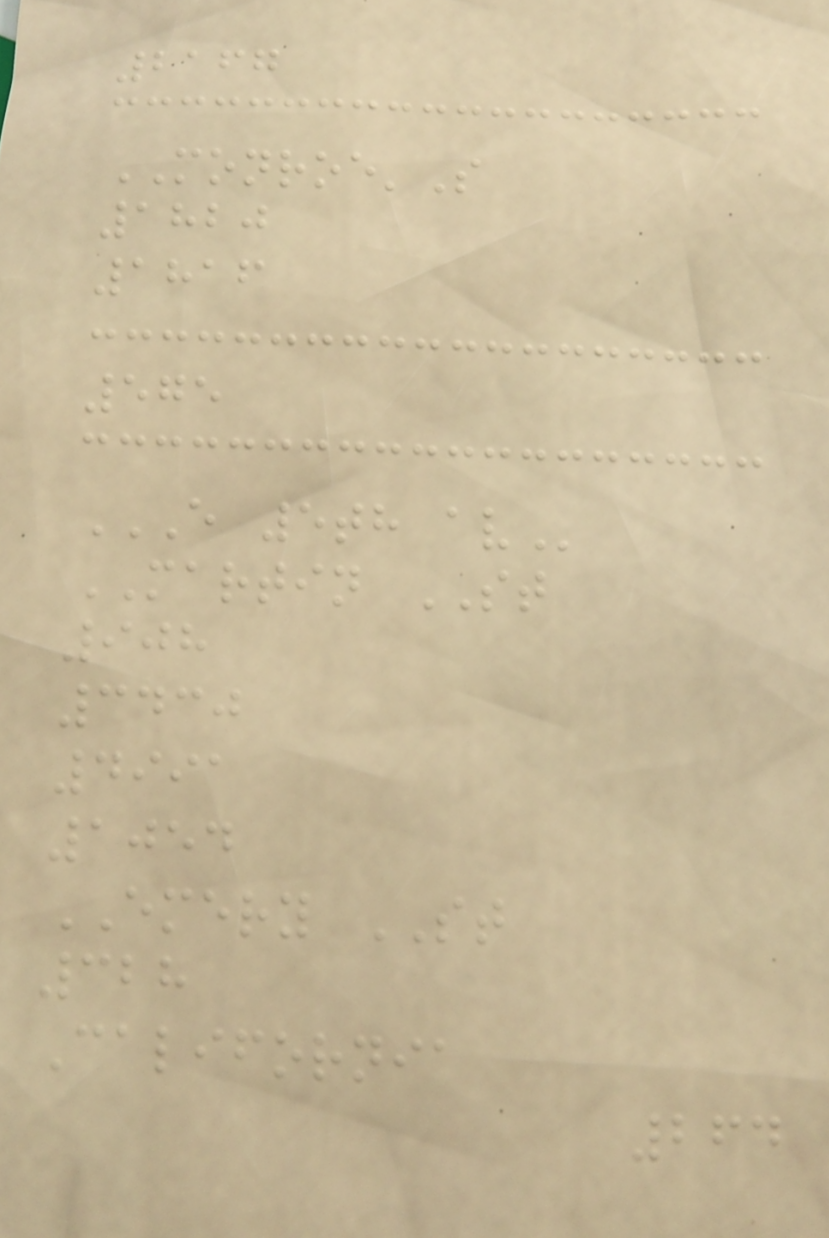2167
MONROE'S
1820
1816
575
E 5TH AV
MARTIN ST
908
3430
4991
1054
EMERY ST
328
California
264
